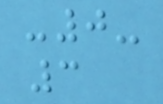-0-
3
